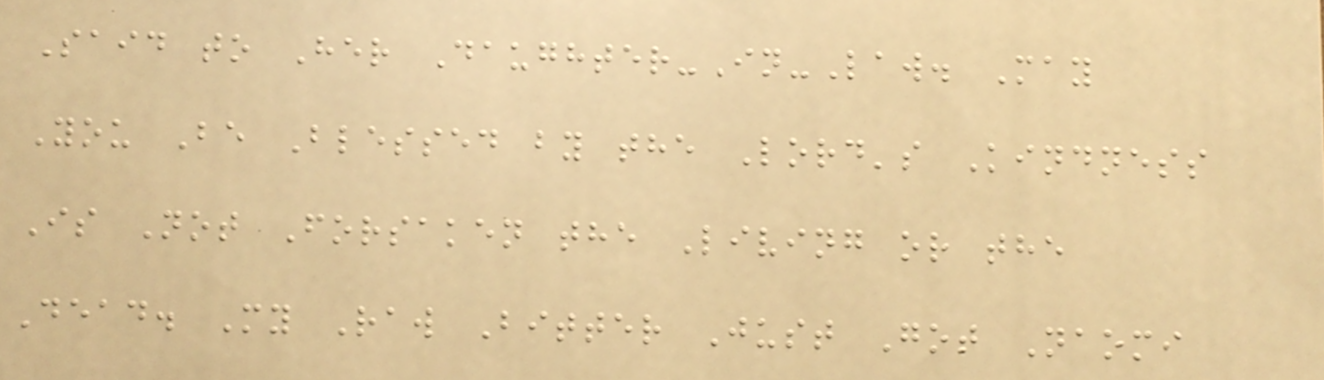Said to Her Daughter-In-Law. May
You Be Blessed by the Lord's Kindness
Is Not Forsaken the Living or the
Dead. My Raw Bitter Just Got Naomi
